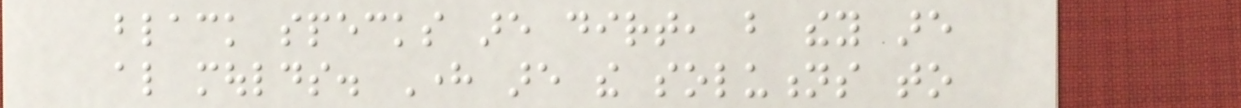black specks are dirt, but they are
also moulds. Here are the solutions to
